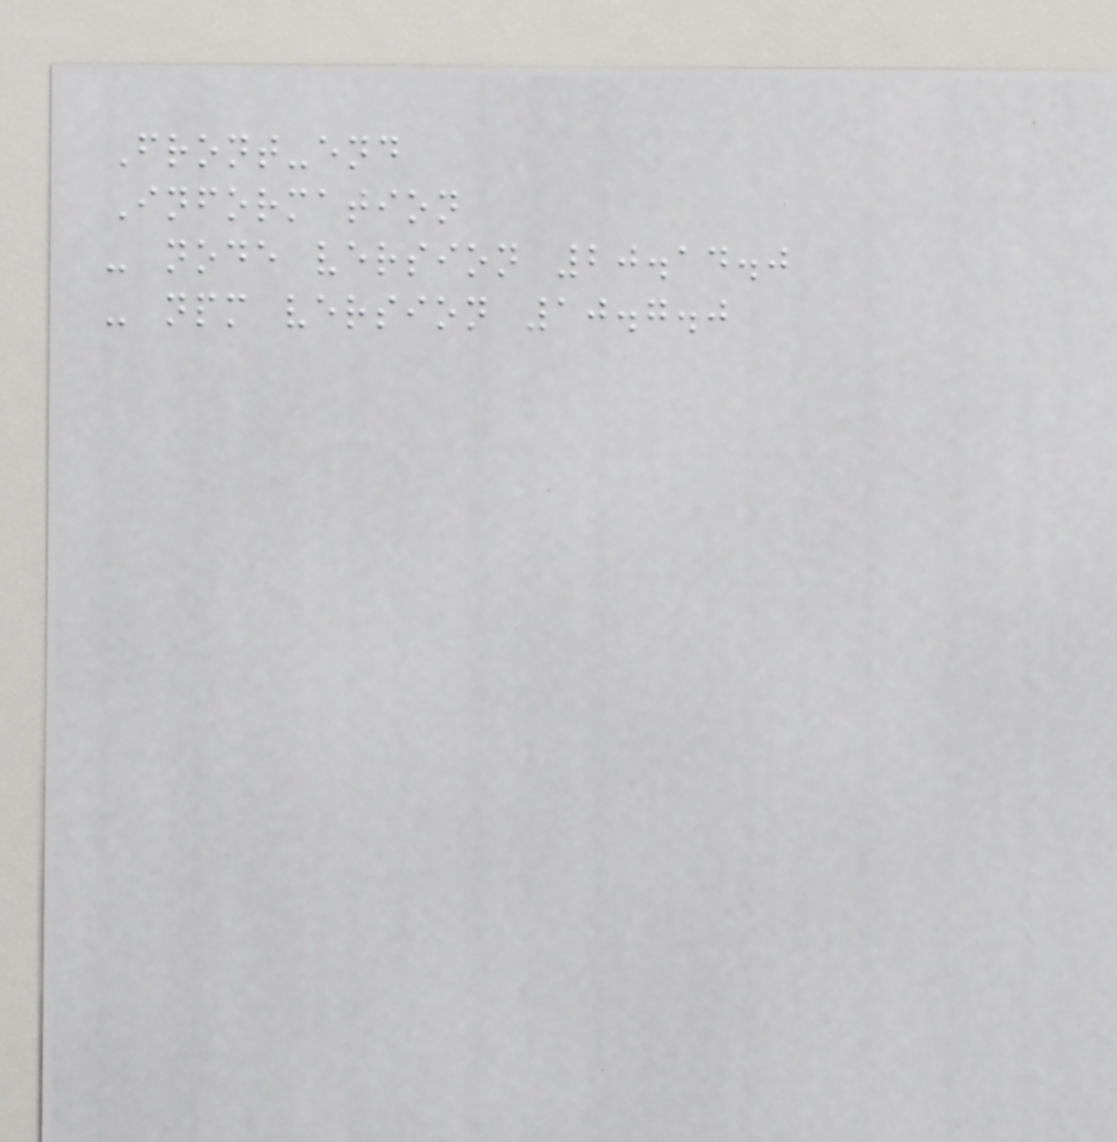Front-end
Information
- node version 20.14.0
- npm version 10.7.0
